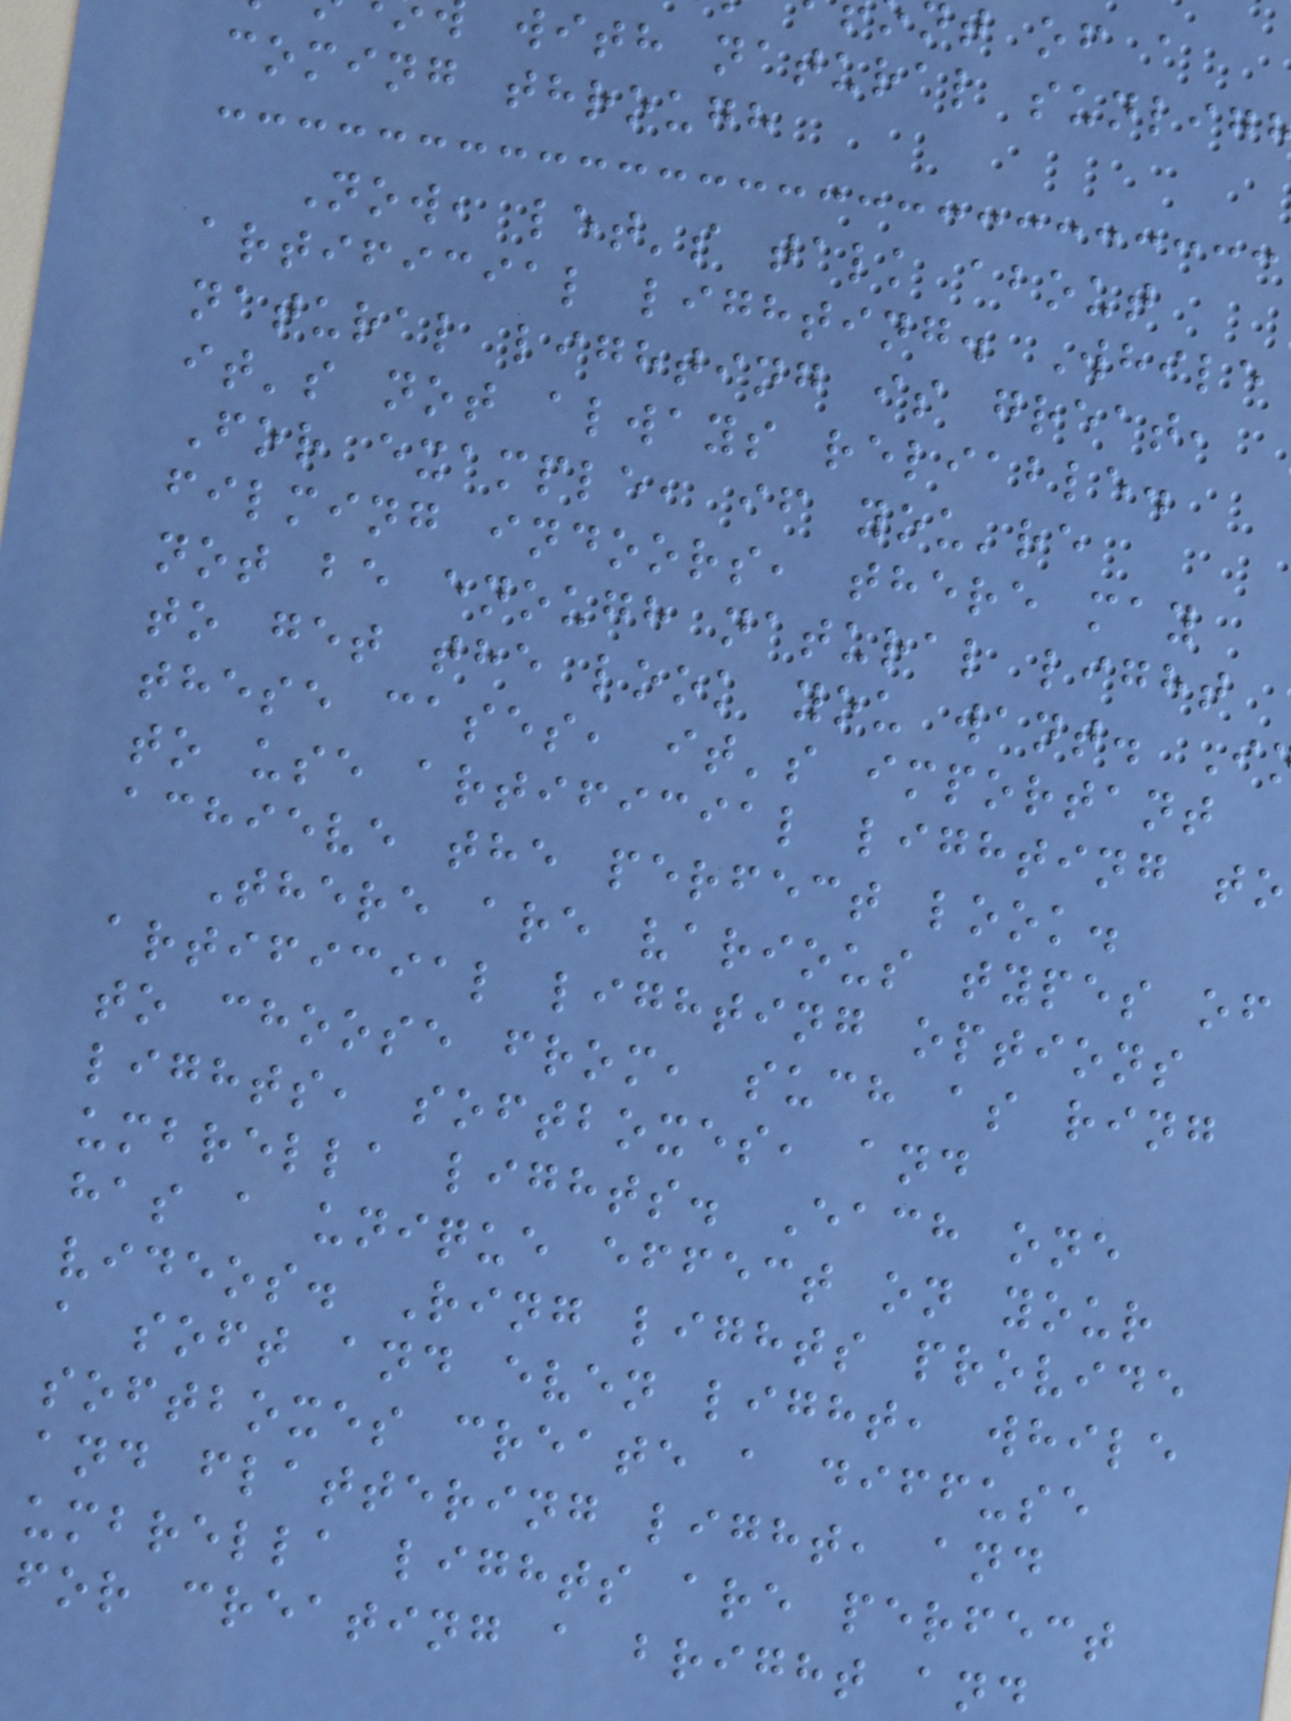t of a
with natural sunlig
coming through
Now, let's talk about
artificial lighting. While
natural lighting is great,
it's not always reliable.
For example, if you're
filming indoors, there may
not be enough natural light
to get the look you want. I
these cases, it's important
to use artificial lighting to
achieve the perfect look.
There are various types of
artificial lighting options
to choose from, such as ring
lights, softboxes, and
umbrella lights. Each one
has a unique effect on your
videos. Ring lights provide
a soft and even light, while
softboxes create a diffuse
and flattering light, and
umbrella lights are perfect
for creating a bright and
